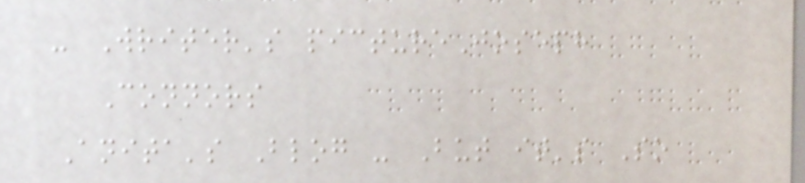- Writer's pictureJoseph
Connors
Anita's Blog - But it's So
